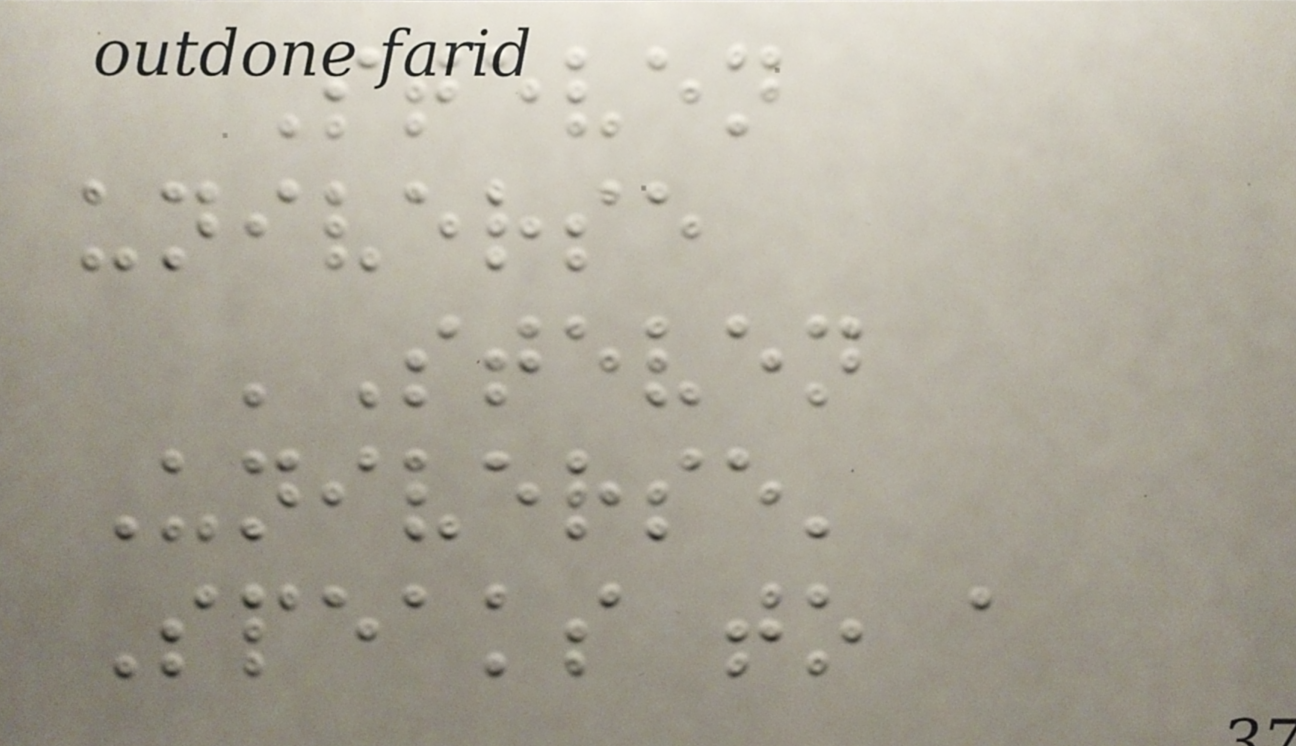Steven
universe
'Steven
Universe'
Speaks to a
